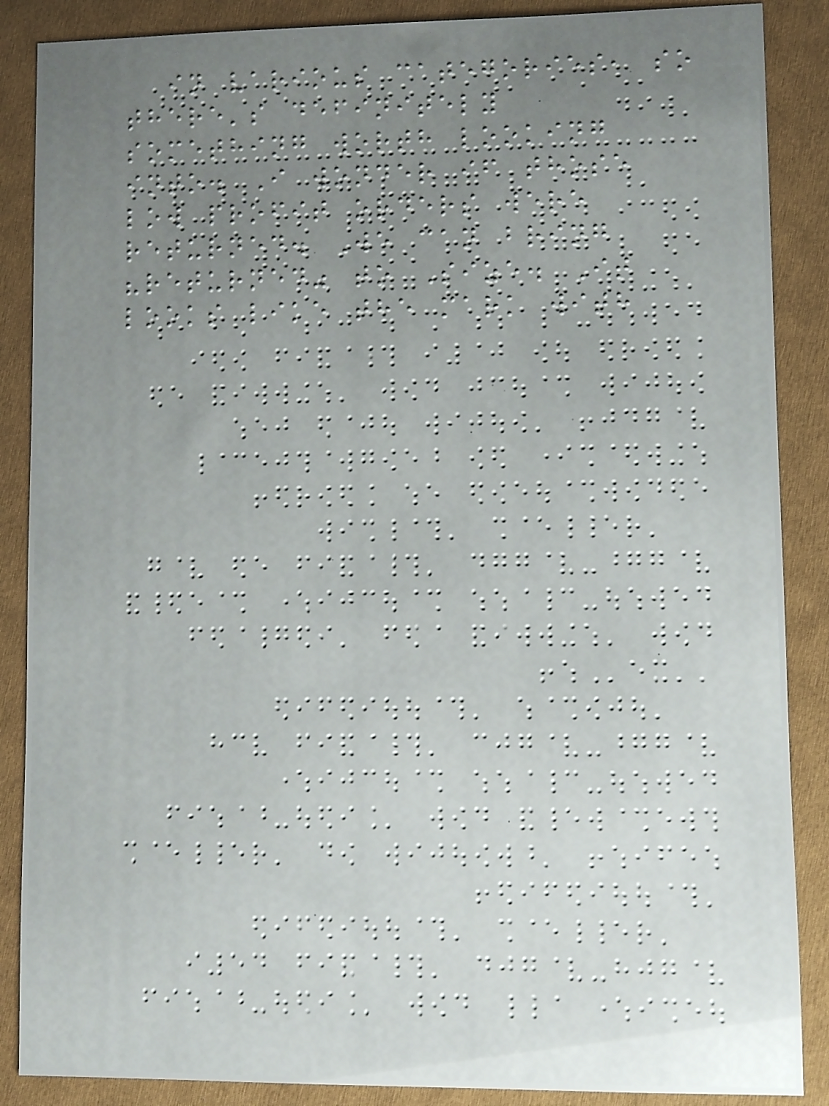in various categories, so
there's definitely
something worth looking
into. I wonder if those
low profit orders were
returned. We can bring
"returned" to Size. It
looks like the mark with
